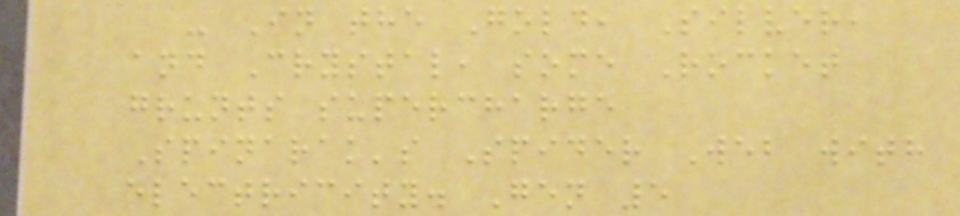- In the Gold, Silver,
and Crystal, some Rocket
grunts supercharge
Spinarak's Spider Web with
electricity. Gen 5
